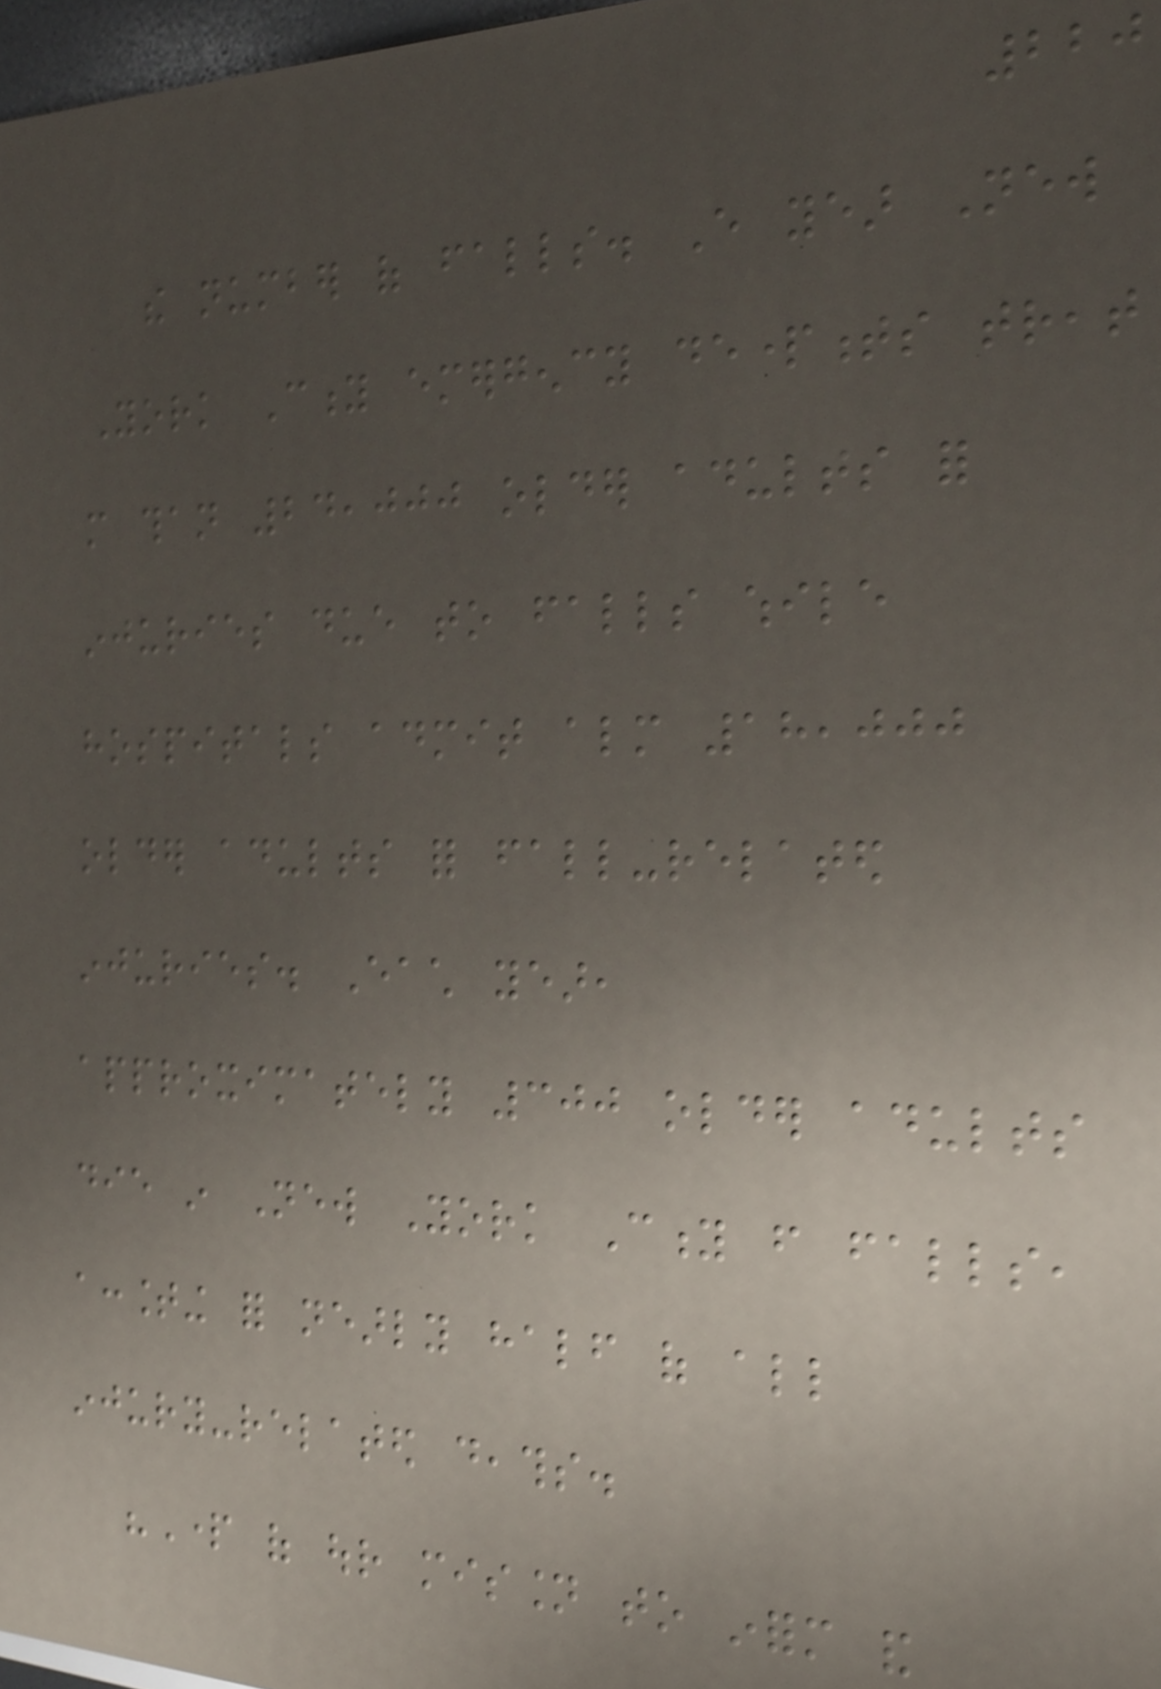220
the number of falls. Every year New
York City emergency departments treat
more than 24,000 older adults for
injuries due to falls while
hospitals admit almost 18,000
older adults for fall-related
injuries. Each year,
approximately 300 older adults
die in New York City from falls,
accounting for nearly half of all
injury-related deaths.
"Part of our mission to inform and
